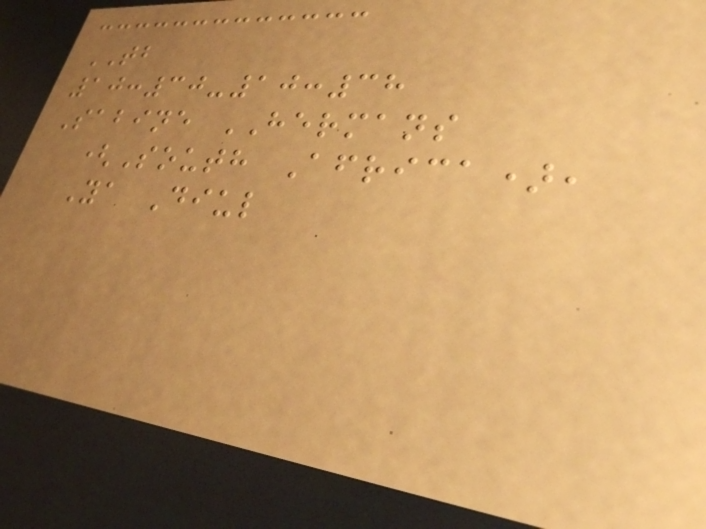TB
10:30-10:38
Sabine HERMANS
(South Africa),
Ya Diul
